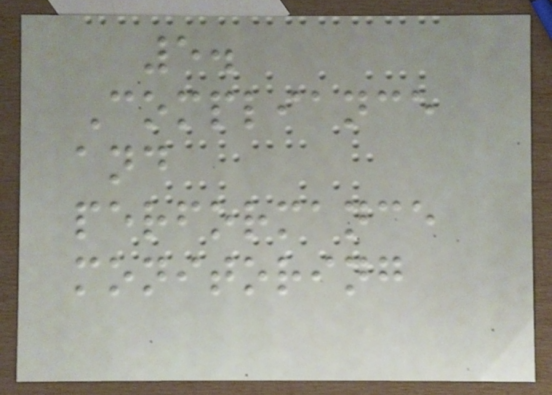5.
Compliance
and
performance
monitoring
